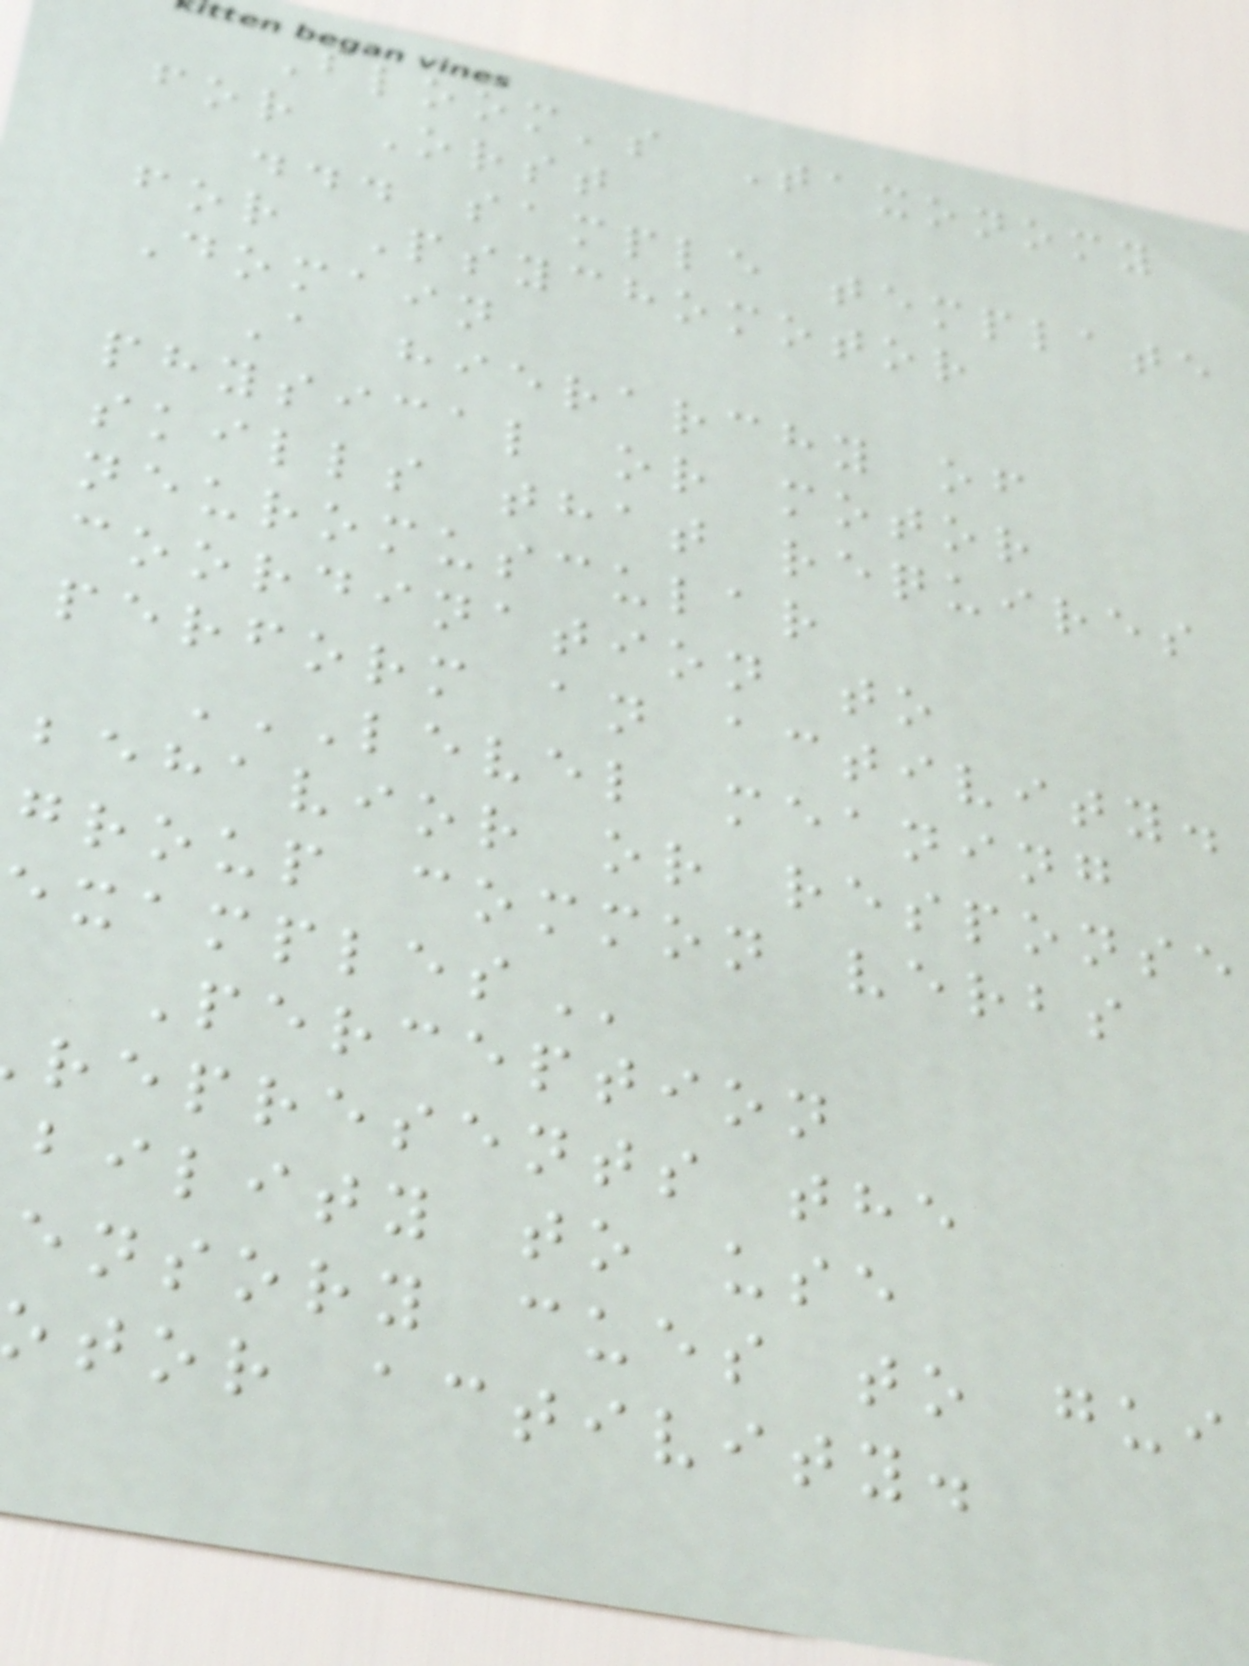Bloom's Taxonomy
for Orst
... sample template
for Psychomotor
Domain
A hierarchy of
physical or motor
skills that requires
neuromuscular
coordination to
perform an activity.
LEVEL MEANING
behavior or response
group common verbs
Perception
represents the
bility to use
ensory cues to gui
tor activity.
